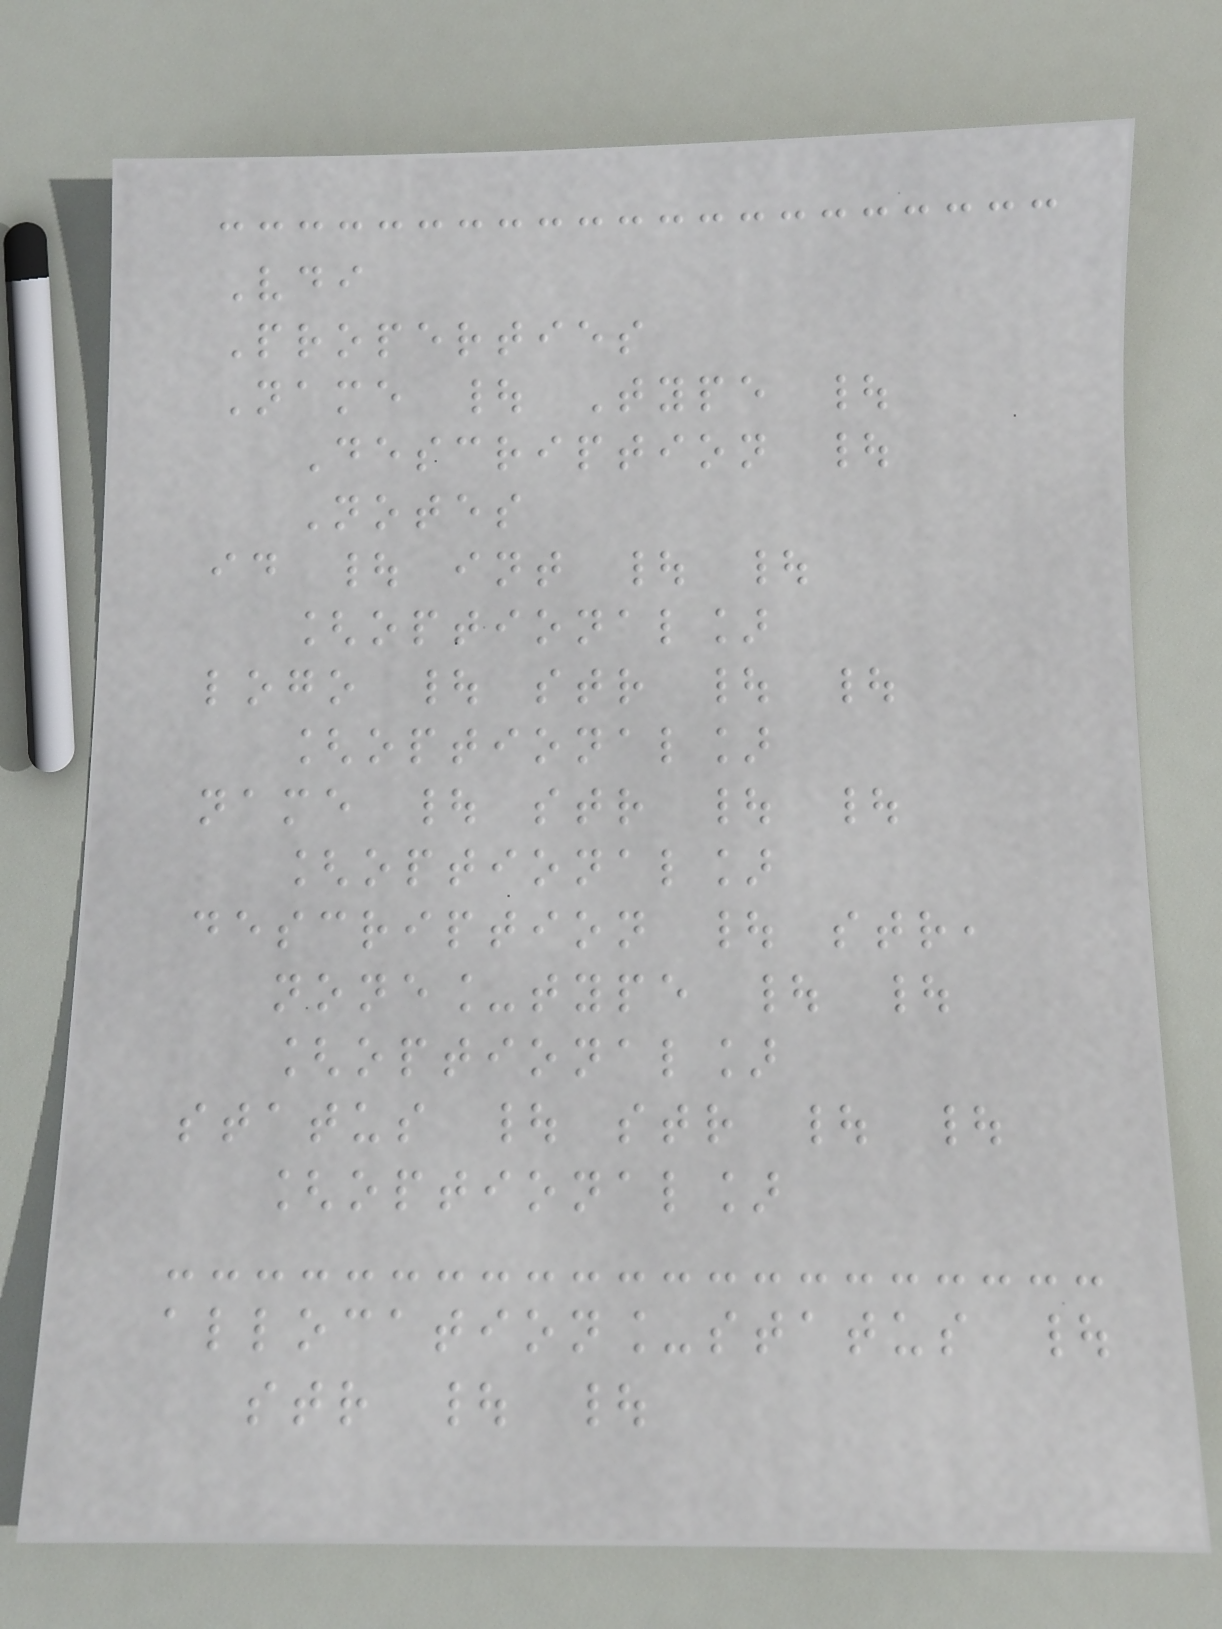Vdi
Properties
Name | Type |
Description |
Notes
id | int | |
[optional]
logo | str | |
[optional]
name | str | |
[optional]
description | str,
none_type | |
[optional]
status | str | |
[optional]
allocation_status |
str | |
